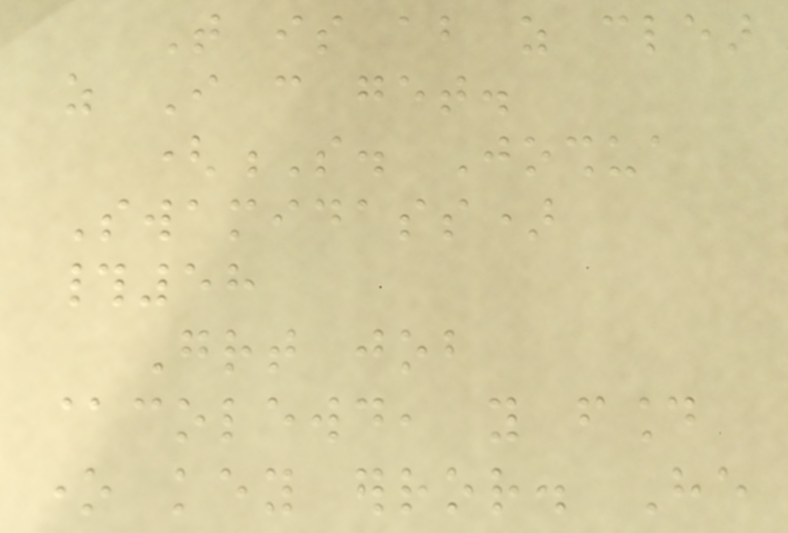That is about as clear
as I can get.
(S. Joshua
Swamidass)
#58
Great job
@colewd, you found
one key error. He
